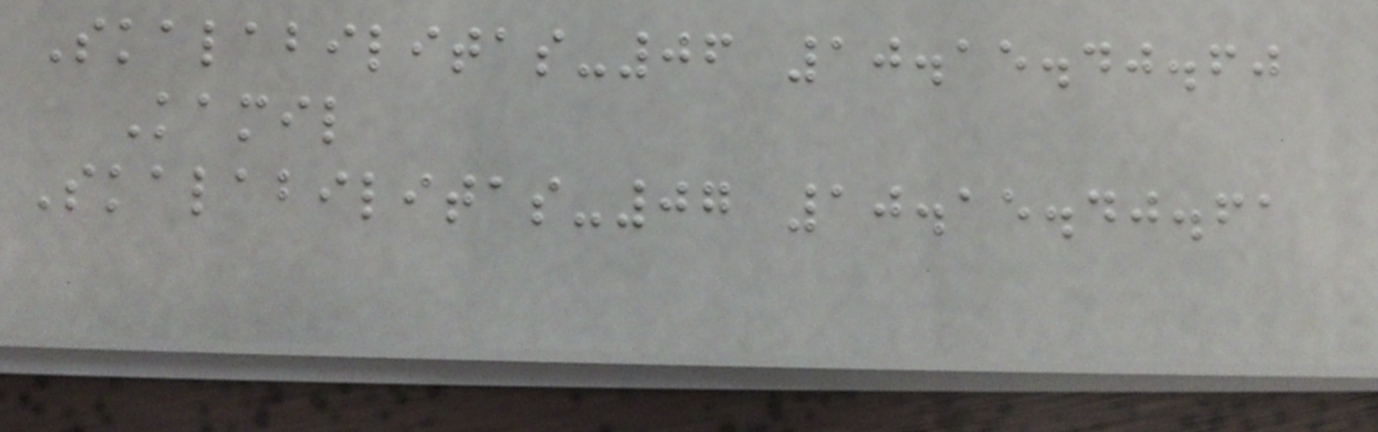Skalabilitas-06 10.15.40.60
Kamil
Skalabilitas-07 10.15.40.61
